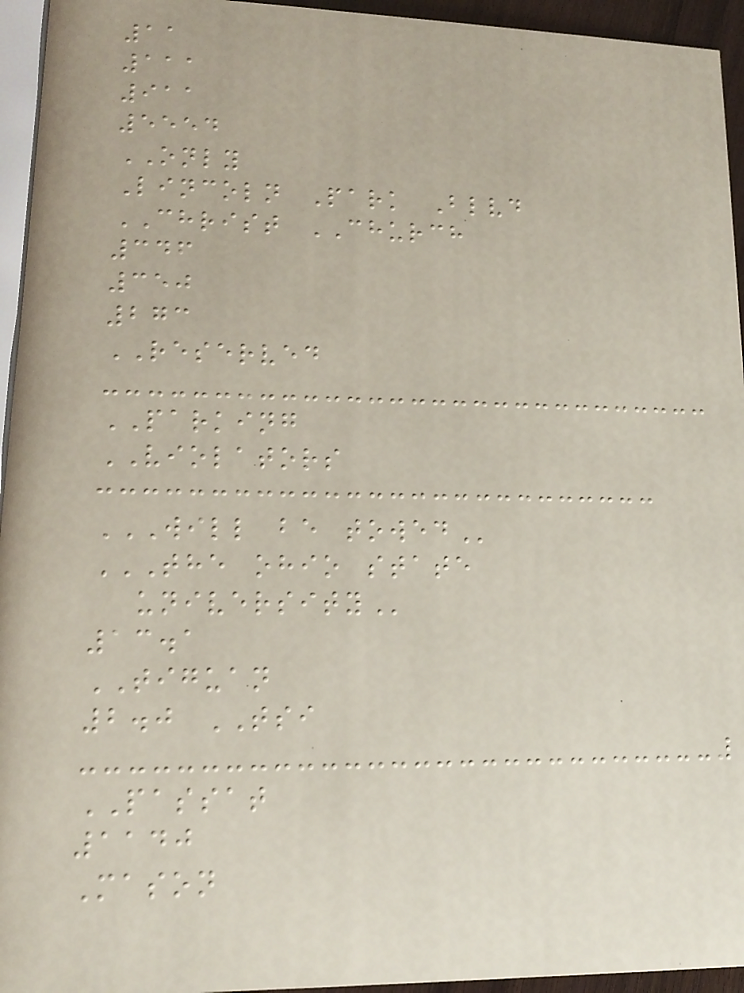11
111
911
5554
ONLY
Lincoln Park Blvd
CHRIST CHURCH
346
350
273
RESERVED
PARKING
VIOLATORS
WILL BE TOWED
THE OHIO STATE
UNIVERSITY
13.1
TIGUAN
2.0 TSI
PASSAT
1140
Mason
